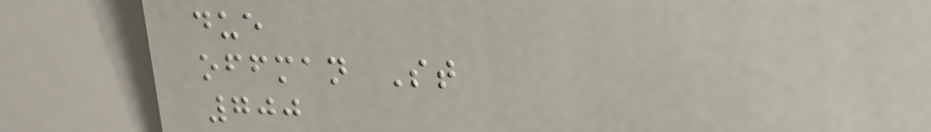due
offman St
700
